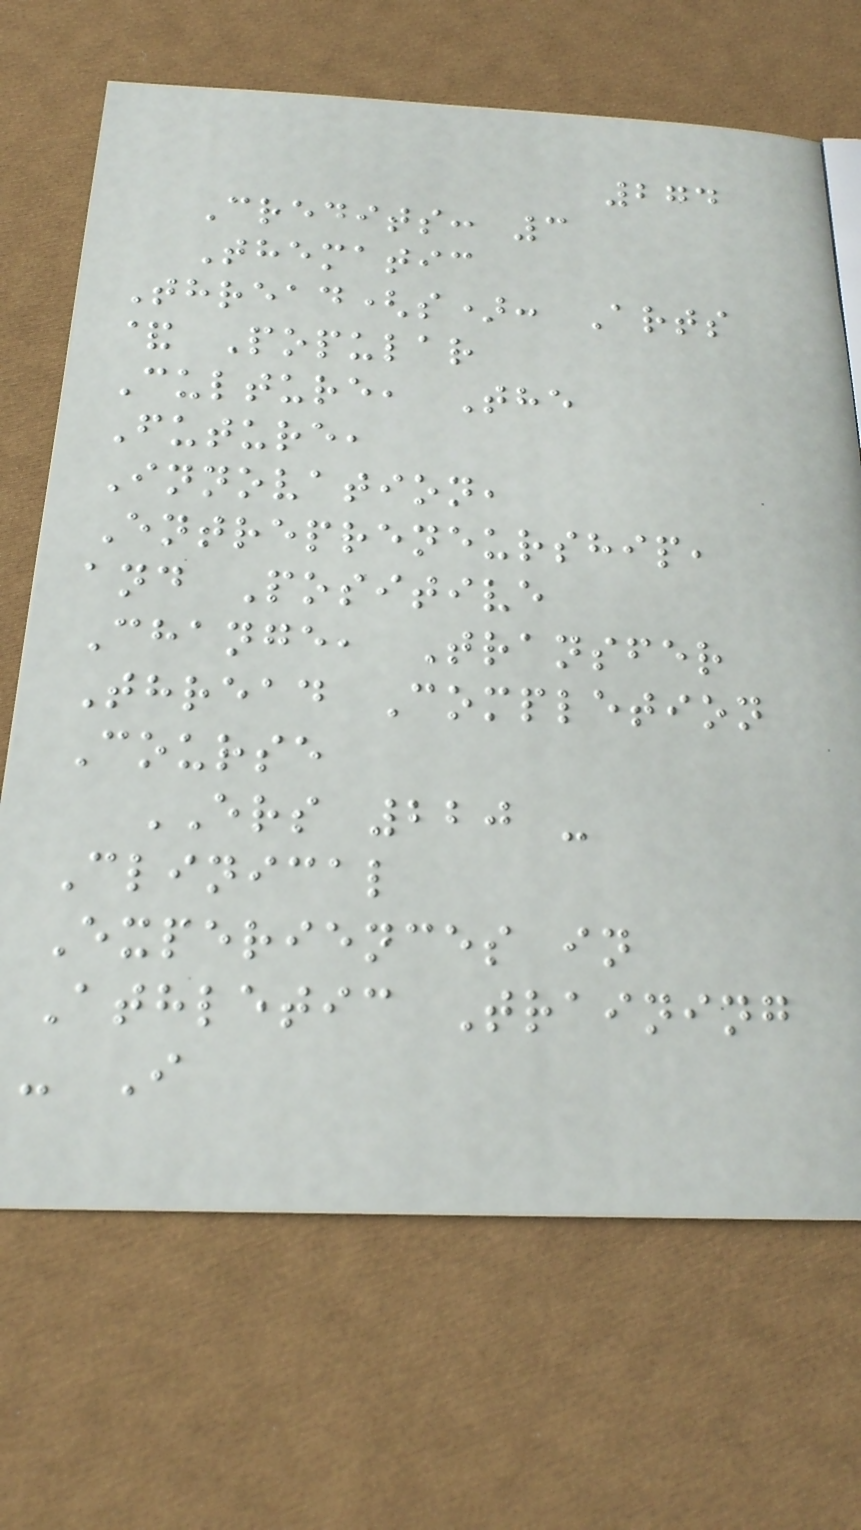274
Credits: 3
Thematic
Thread(s): Arts
& Popular
Culture, The
Future,
Innovation,
Entrepreneurship,
and Positive
Change, Transfer
Thread Completion
Course
ERS 220 -
Clinical
Experiences in
Athletic Training
- I
